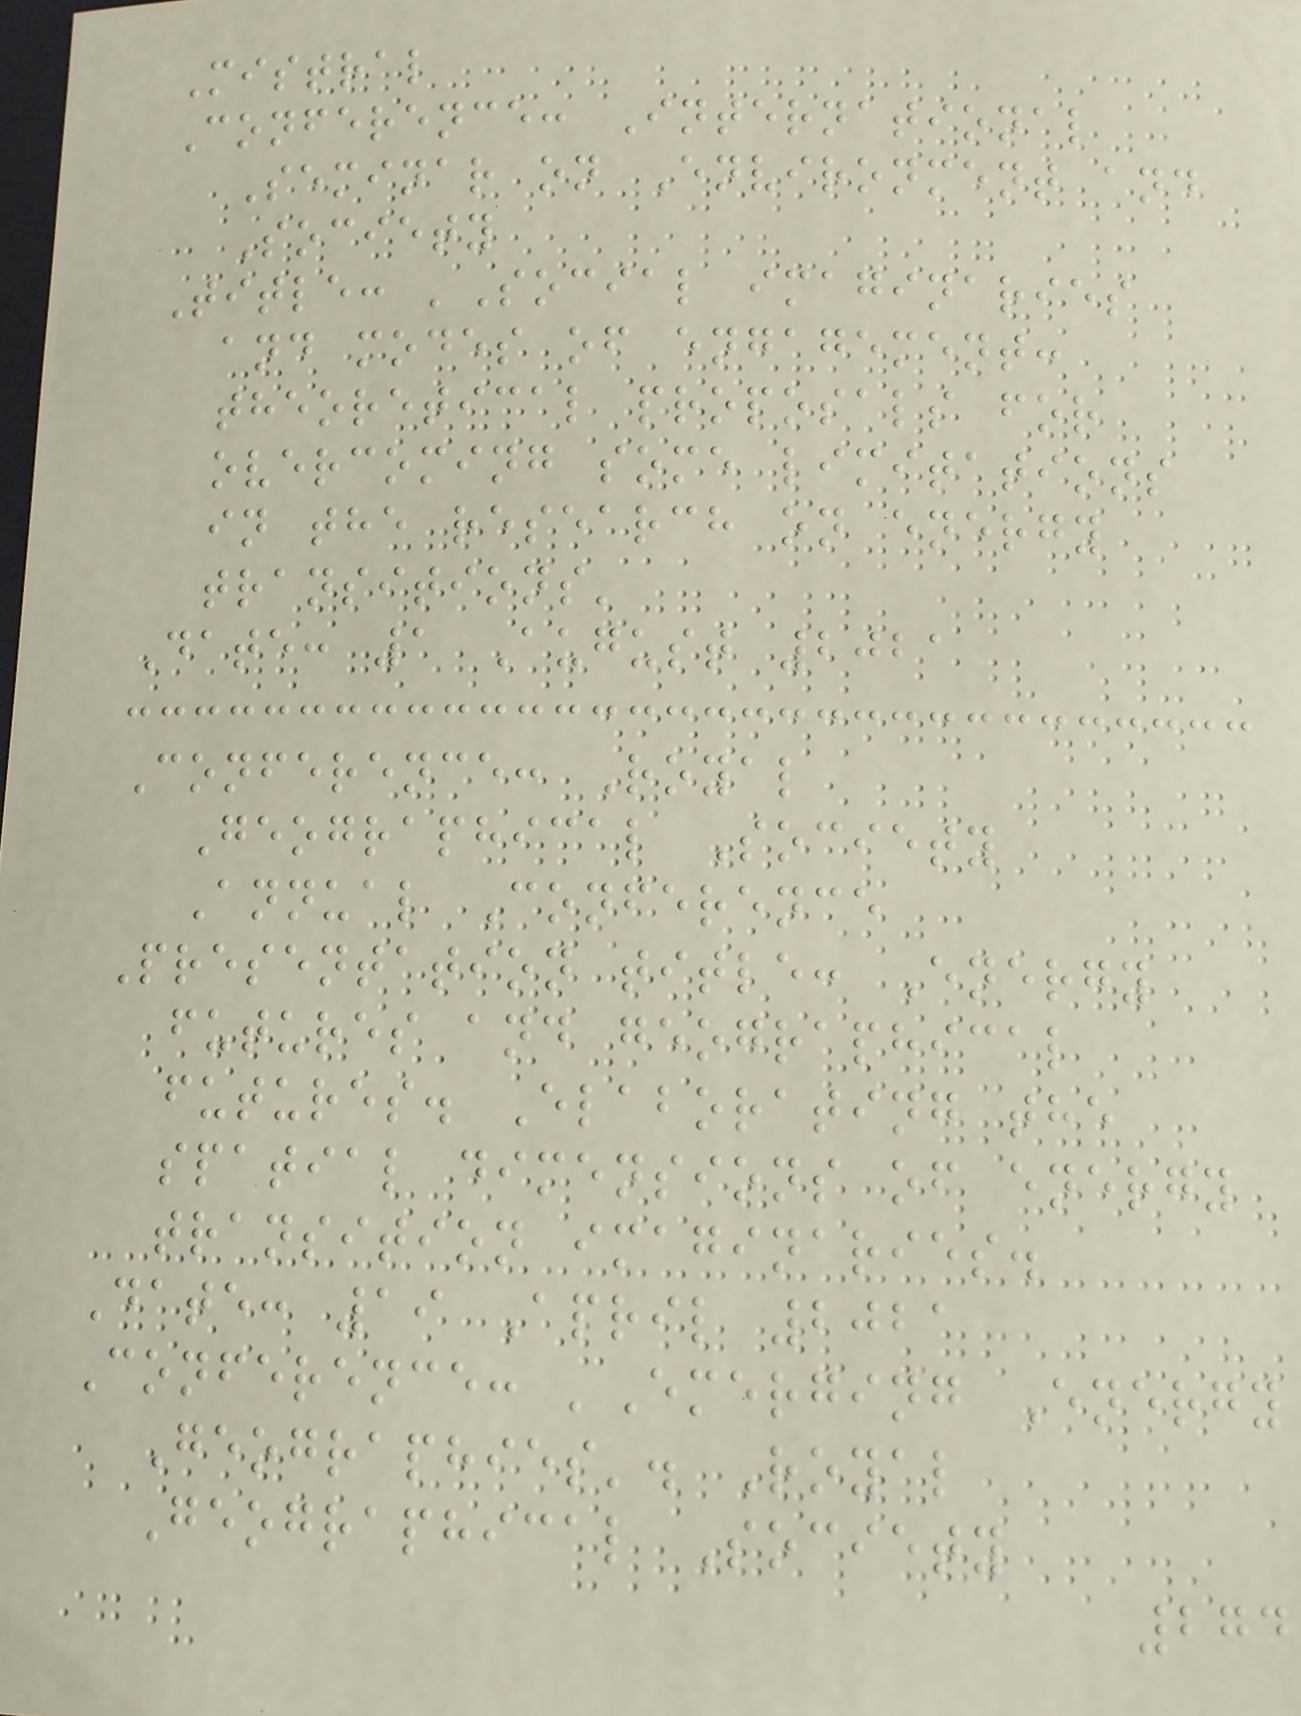Mistral
Conference: International
Seminar on Environment and
Society
Title: 'Social imaginaries
and modes of engagement:
theoretical proposals for
overcoming some limitations
in the research on energy
transitions'
Date: 1 August 2021
Conference: Royal
Geographical Society
Annual Conference
Presentation title: Energy
futures and geographical
futures. Elaborating the
spatial dimensions of energy
transition imaginaries.
Date: 19 April 2021
Conference: 'Emerging Energy
Geographies'. Royal
Geographical Society
274
